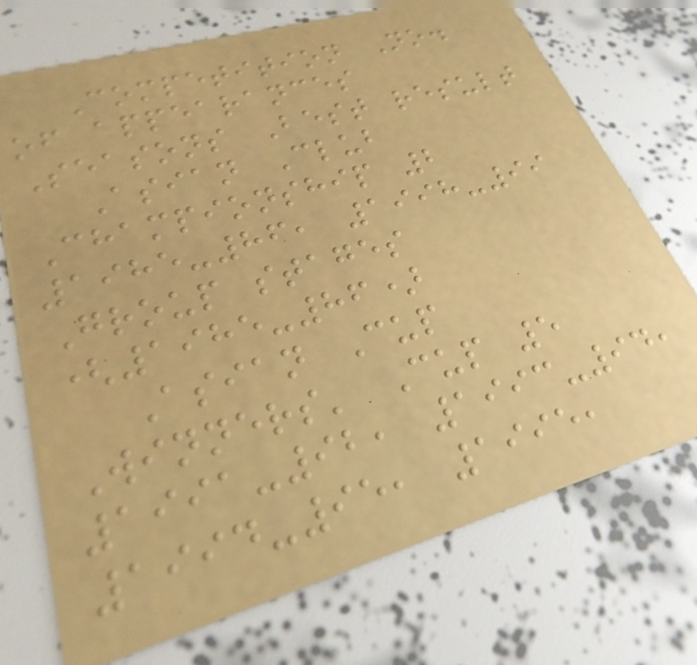Competition No.
of appearances
Seasons Best result
Asian Club
Championship 2
1985-86, 1998-99
Group stages
(1985-86)
Asian Cup
Winners' Cup 5
1991-92, 1993-94,
1994-95, 1995,
